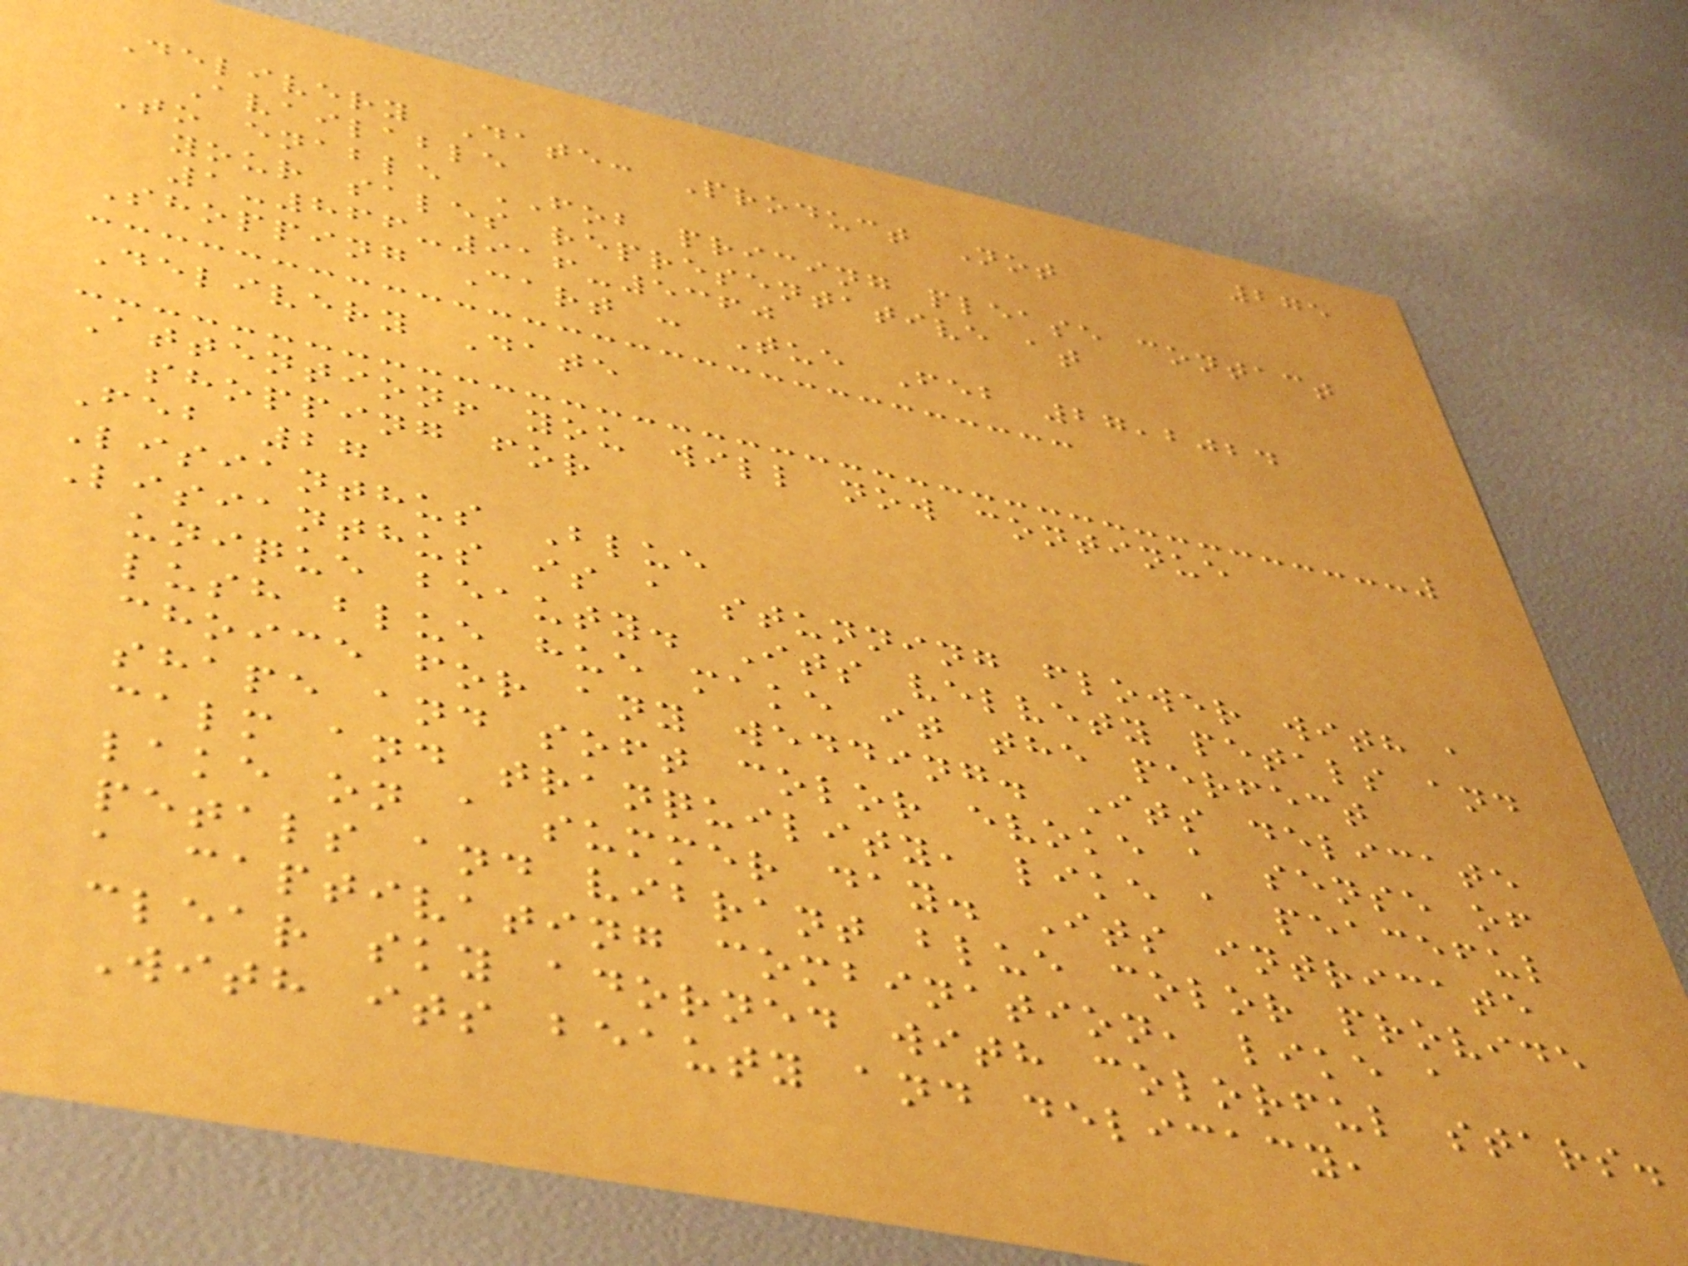275
Delivery Date: Product Not
Available
To enable FOB pricing please contact
your sales representative at
1-866-916-5360
Shopping Cart : Tue Feb 27,2024
Delivery Date
Attention! you will now continue
shopping for
Feb 27
Lisianthus Blue
Lisianthus is a stunning flower with a
unique beauty. Its velvety petals and
lush blue hue make it the perfect
choice for any wedding. Its delicate
shape and soft color evoke a sense of
calm and tranquility, like a peaceful
lake on a summer day. Its intricate
petals and vibrant blue color provide
a captivating combination, like a
clear sky adorned with colorful stars.
With its beauty and delicacy,
